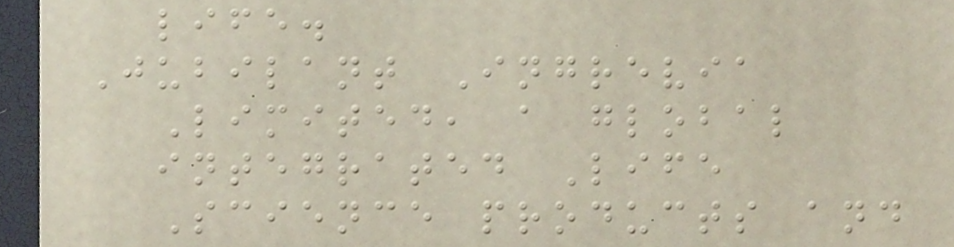life.
Jubilant Ingrevia
Limited, a global
integrated Life
Science products and
